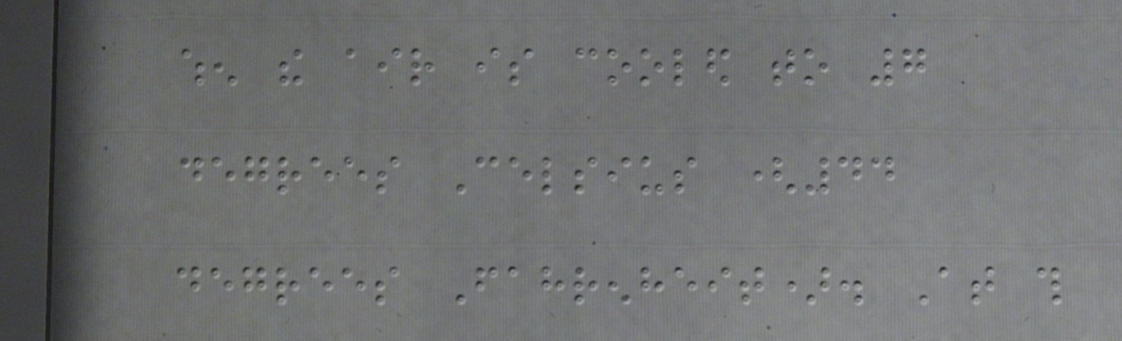when the air is cooled to 7
degrees Celsius (44
degrees Fahrenheit). At this
